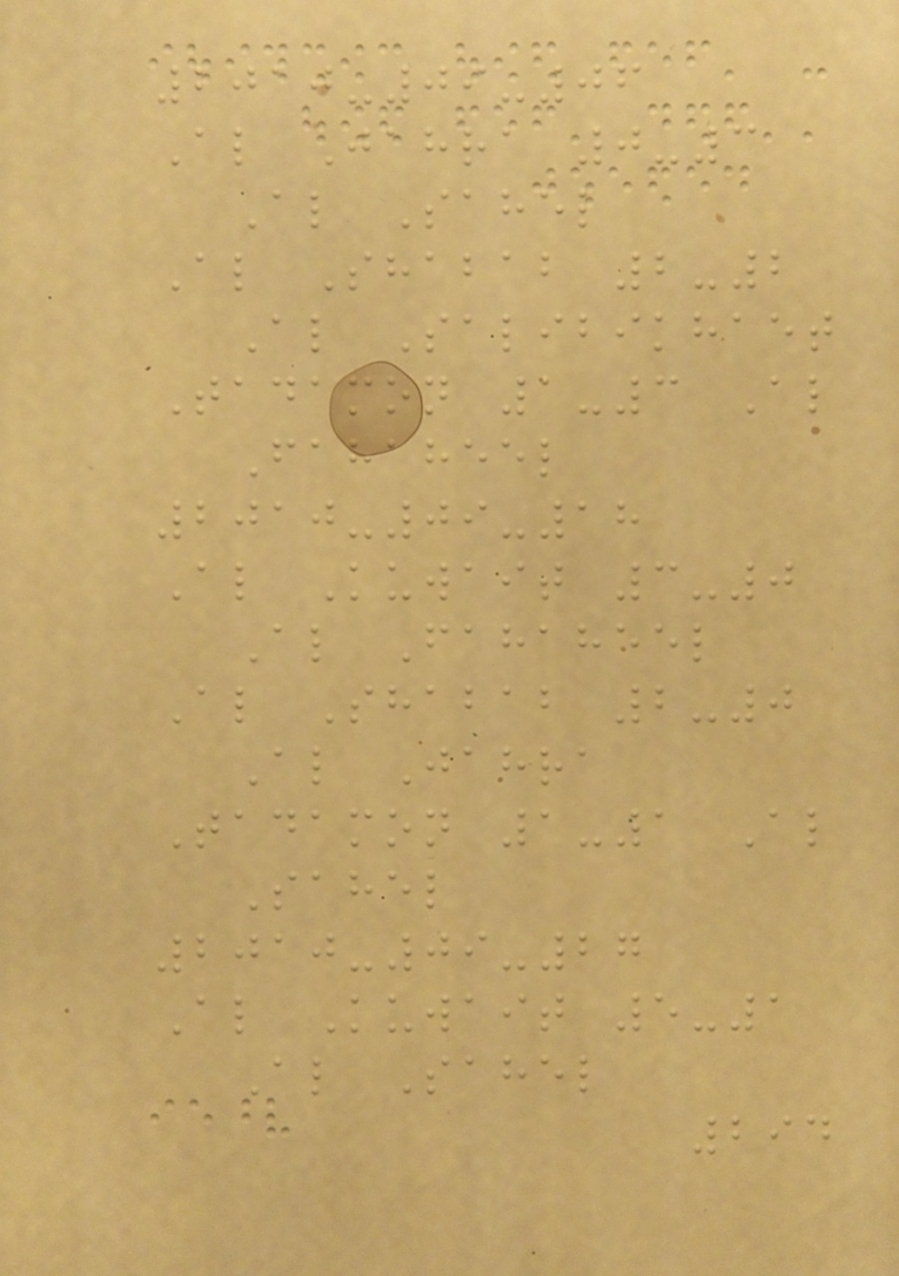2010-09-06
Al Jahra 0-3
Al Sahel
Al Shabab 2-2
Al Salibikhaet
Tadamon 1-3 Al
Fahaheel
2010-09-18
Al Kuwait 3-0
Al Fahaheel
Al Shabab 2-0
Al Jahra
Tadamon 1-1 Al
Sahel
2010-09-27
Al Kuwait 5-1
Al Sahel
294
